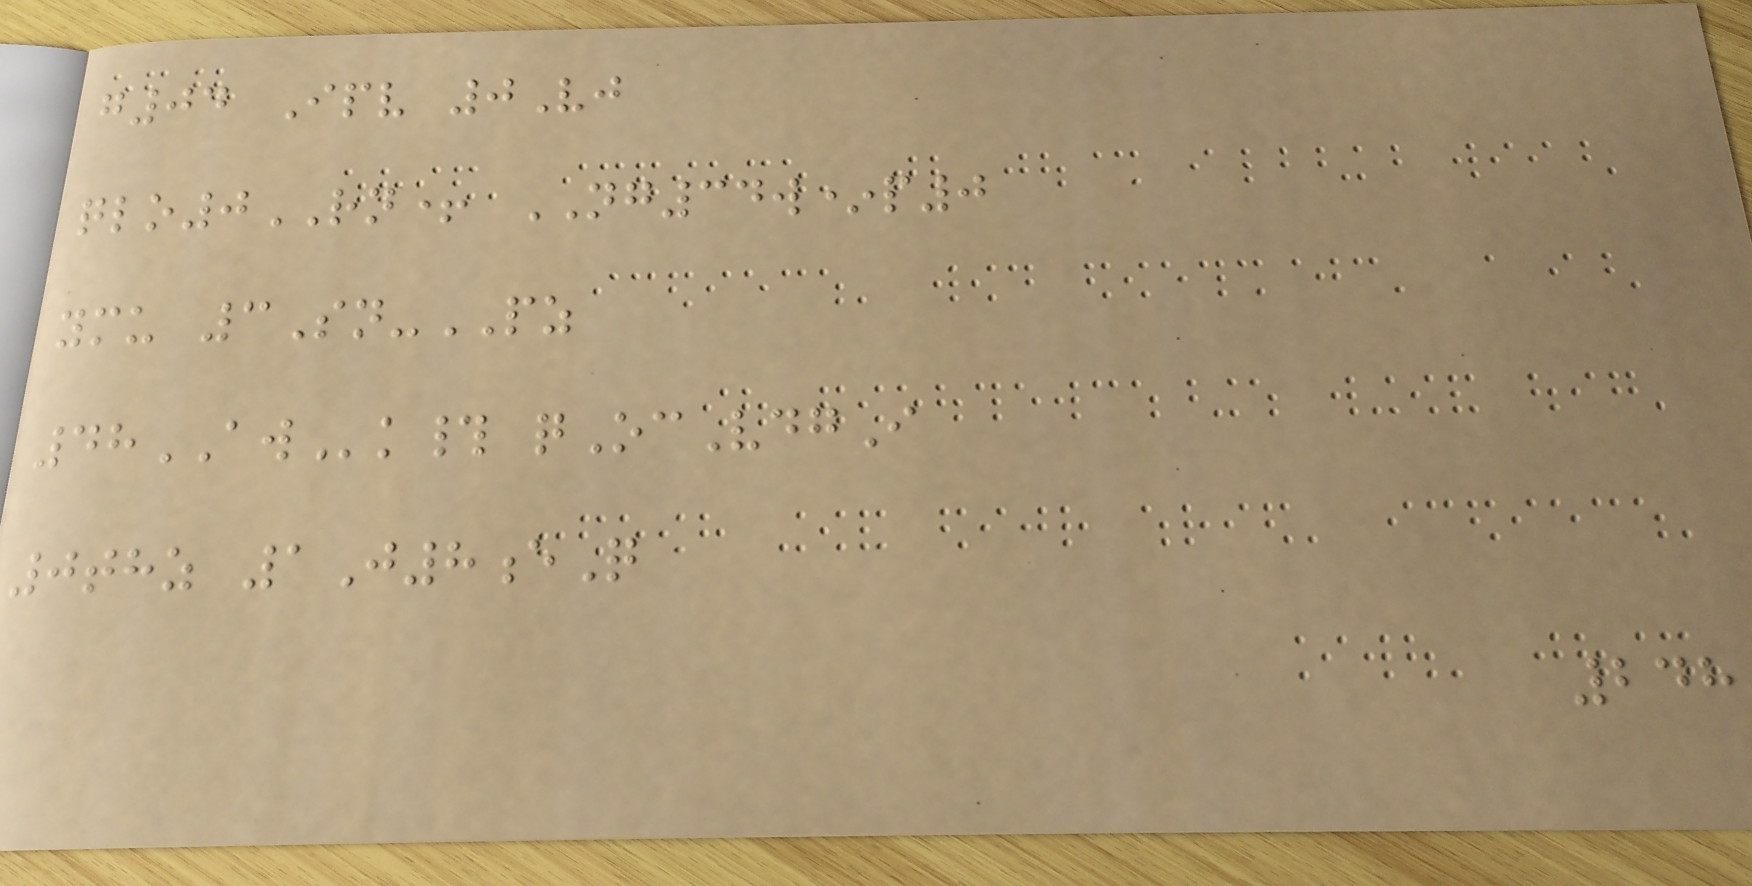g04 Ipv 0Vj
qlo0RN+ NG34w*p0
ymu 3Sn-PZ
48AWk# qOcVdgI
0thz 1J8eQ
248
